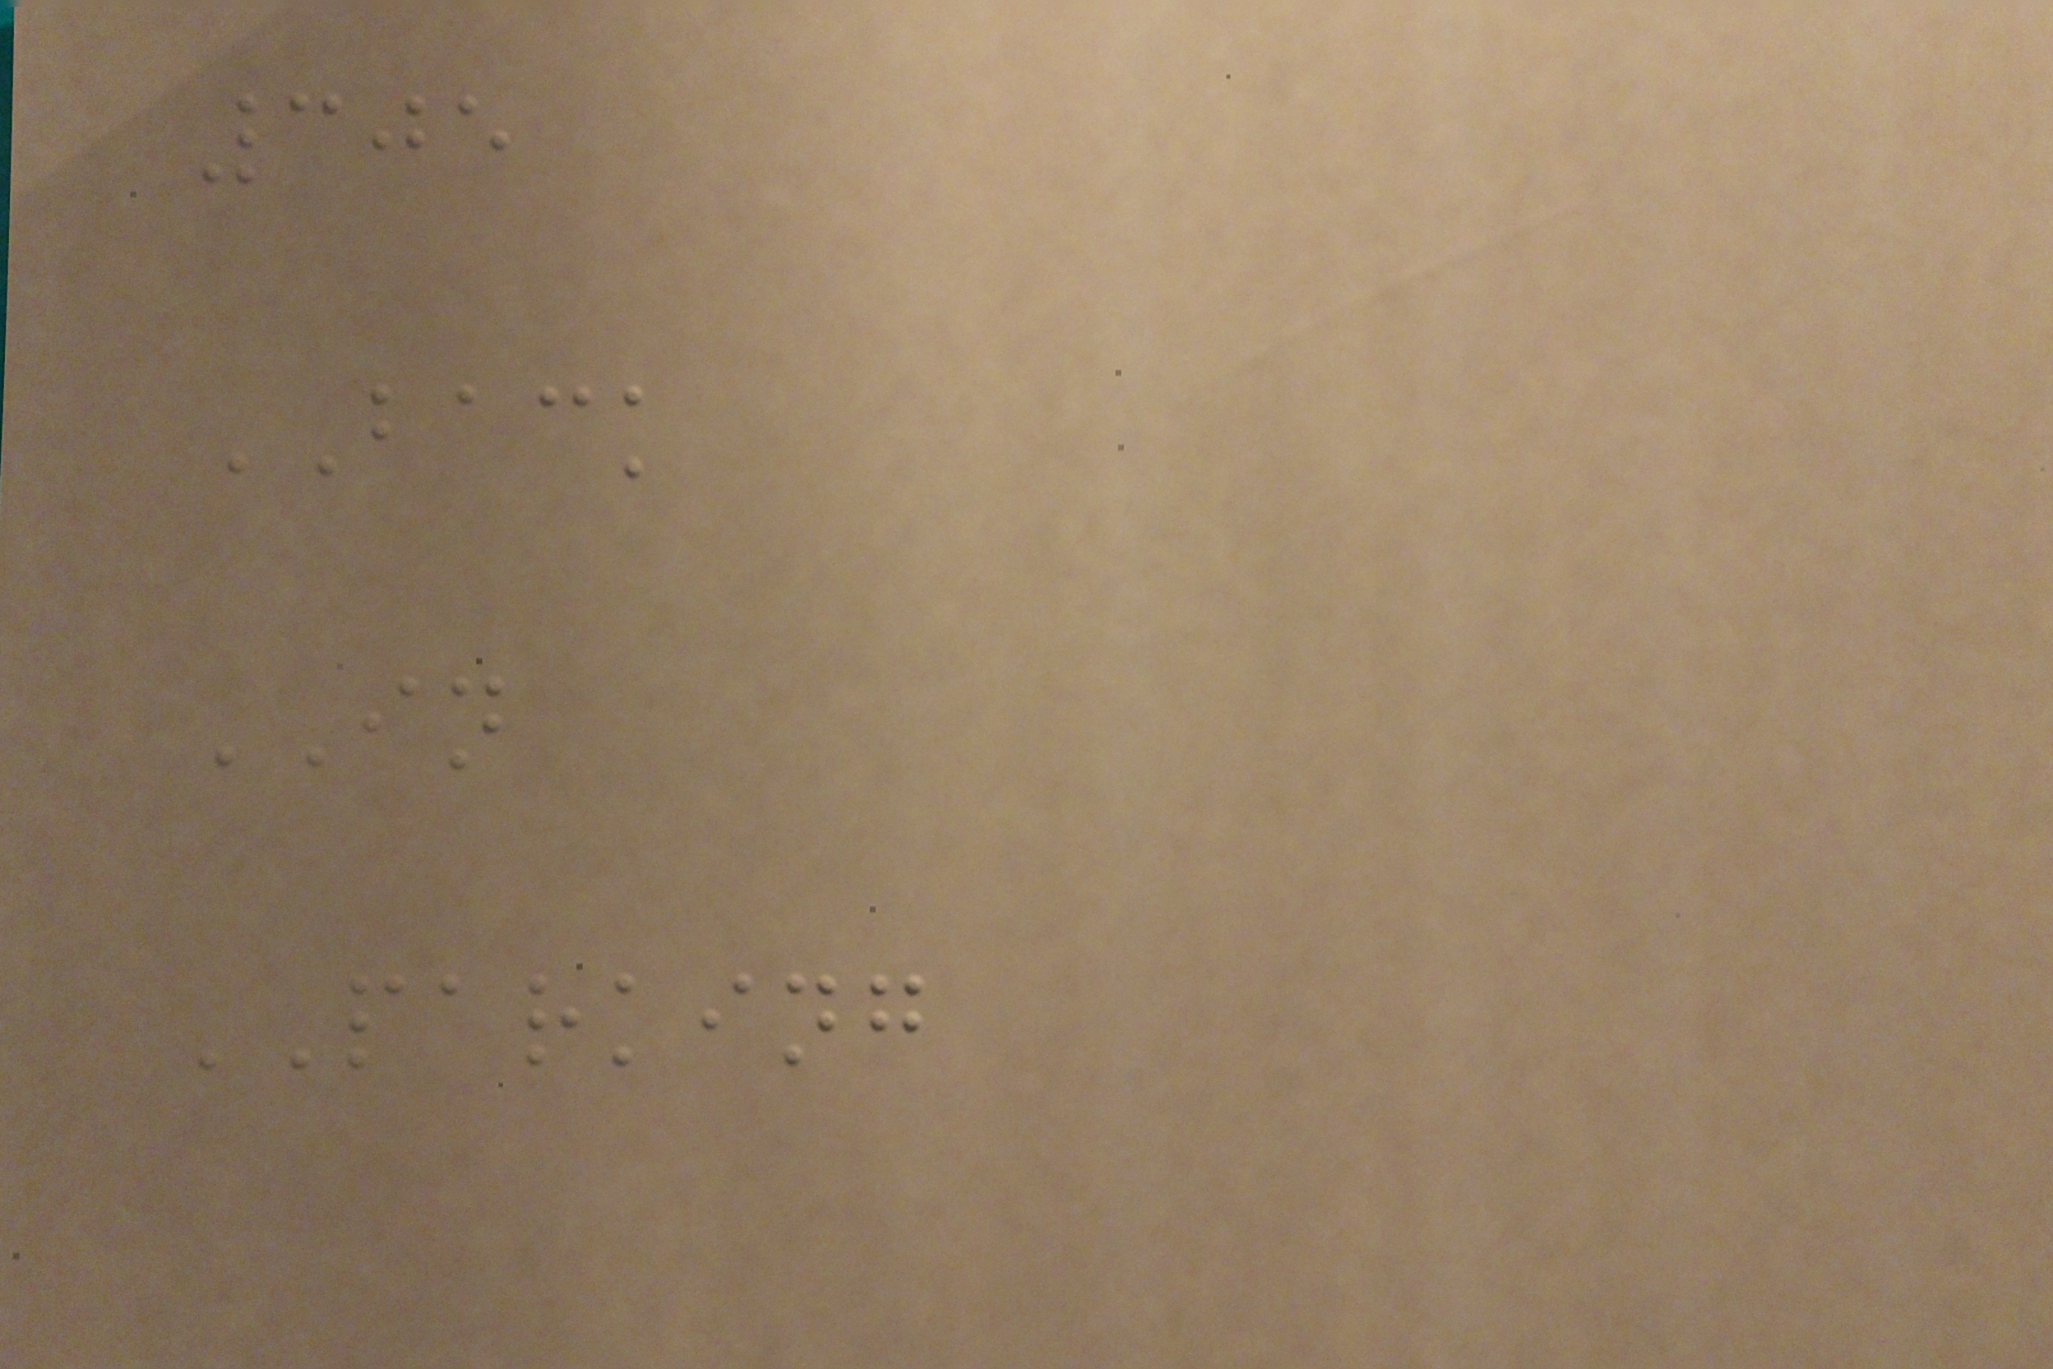305
BACK
IN
PARKING
